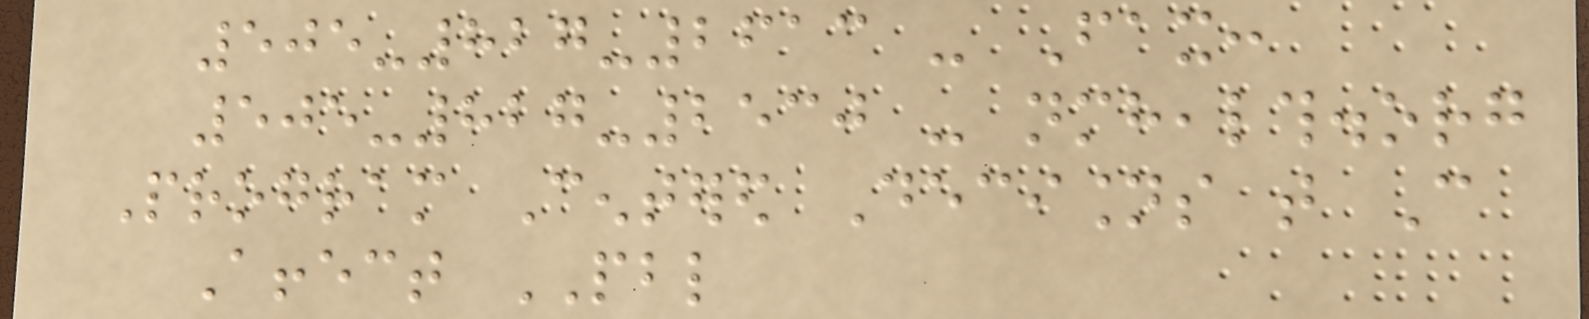505-827-2613 - Fax:
505-827-2530 - nmhealth.org
Program Centered Decisions that Can
Affect PBL
